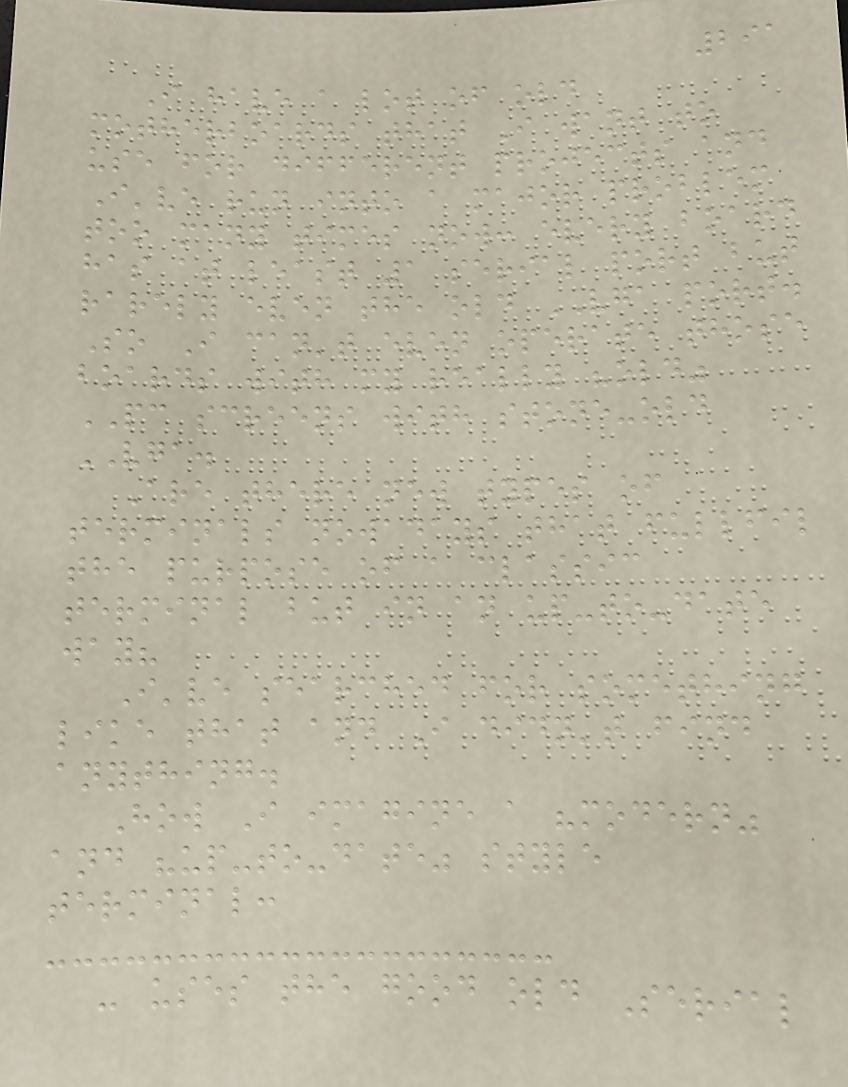291
I have a lot of old
motherboards that I want to
use for different projects and
I've run into a major problem
too many times now: every board
has at least 1 serial port but
rarely even the old VGA port.
So I can't even operate those
boards with my really "old"
PC screens with stone-old
VGA.
Are there new types of
terminals nowadays that fullfil
the purpose of a classic
terminal but in an up-to-date
way?
I've searched for something
like that and I didn't find
anything.
How I imagine a "modern"
and "up-to-date" style
terminal:
- uses the good old Serial
